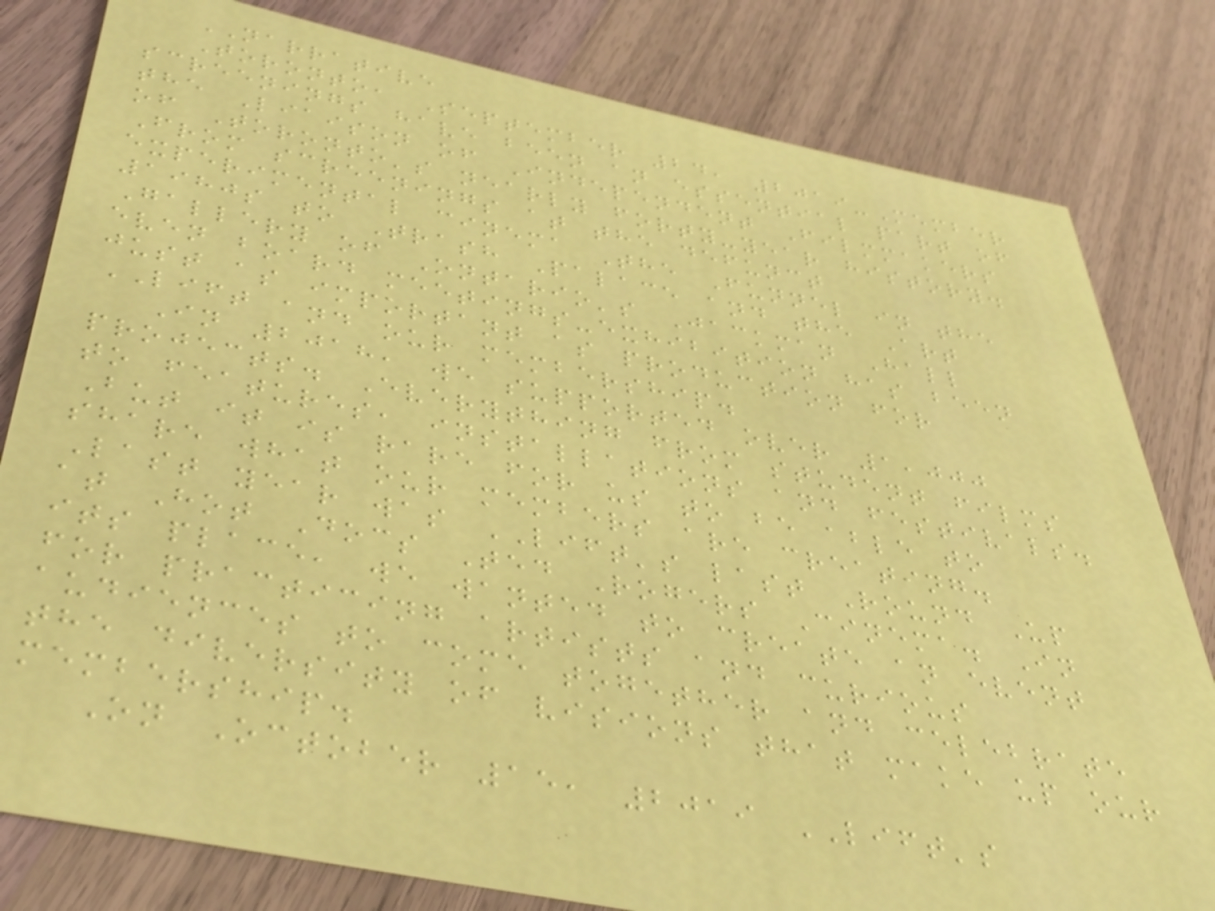NARRATIVE
Toronto, September 24, 2019-Member
screenings have been an essential part of
the Liaison of Independent Filmmakers
of Toronto's nearly forty-year history.
From screenings at the defunct
experimental cinema The Funnel in the
1980s to Trash Palace and the Art
Gallery of Ontario's Jackman Hall
even board meetings-exhibition has been
just as important as production for
LIFT and our membership.
In 2018, we supported over 1,000
projects. Everything from student films
to features, installations and festivals.
But it is rare for us to be able to
share what our members are creating.
Last year was LIFT's last Round Up
at Hot Docs Ted Rogers Cinema. In
its place, we wanted to create an event
for practicing artists and curious
audiences to come together and celebrate
the diversity of visions that make up our
membership.
On October 15, 2019 LIFT's
